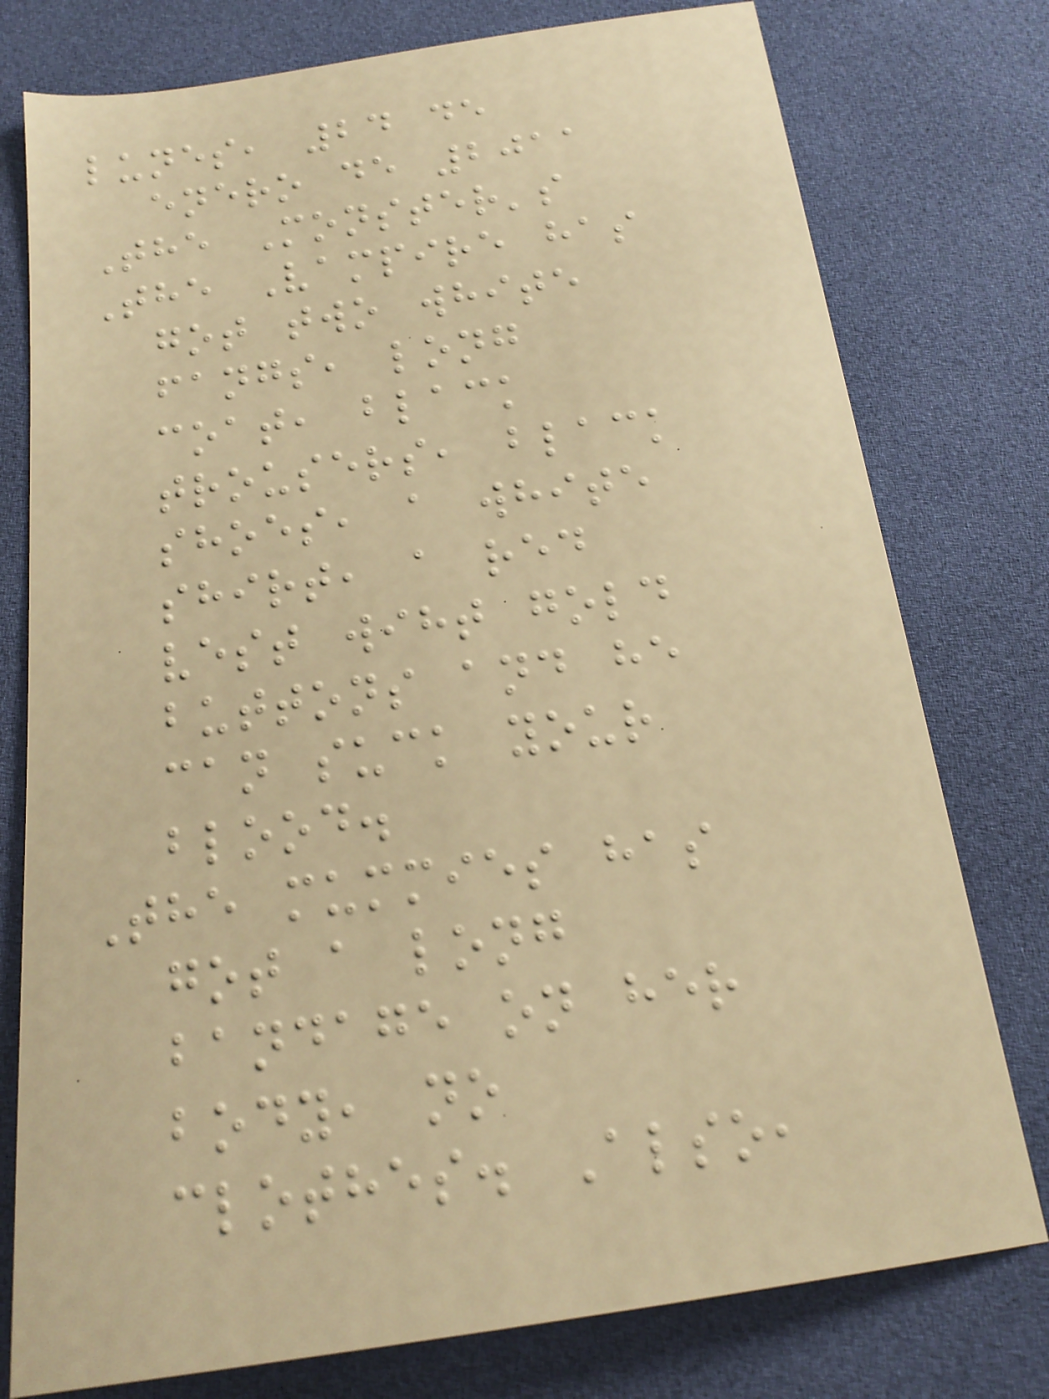lunes, 24 de
enero de 2011
The Monster's
The Vampire has
got two white
fangs, long
coat, black
trousers, black
shoes, a white
shirt, a red
vest wiht gold
buttons and he
can suck your
blood.
The mummies has
got a long
bandage on her
body, no
clothes. Also,
